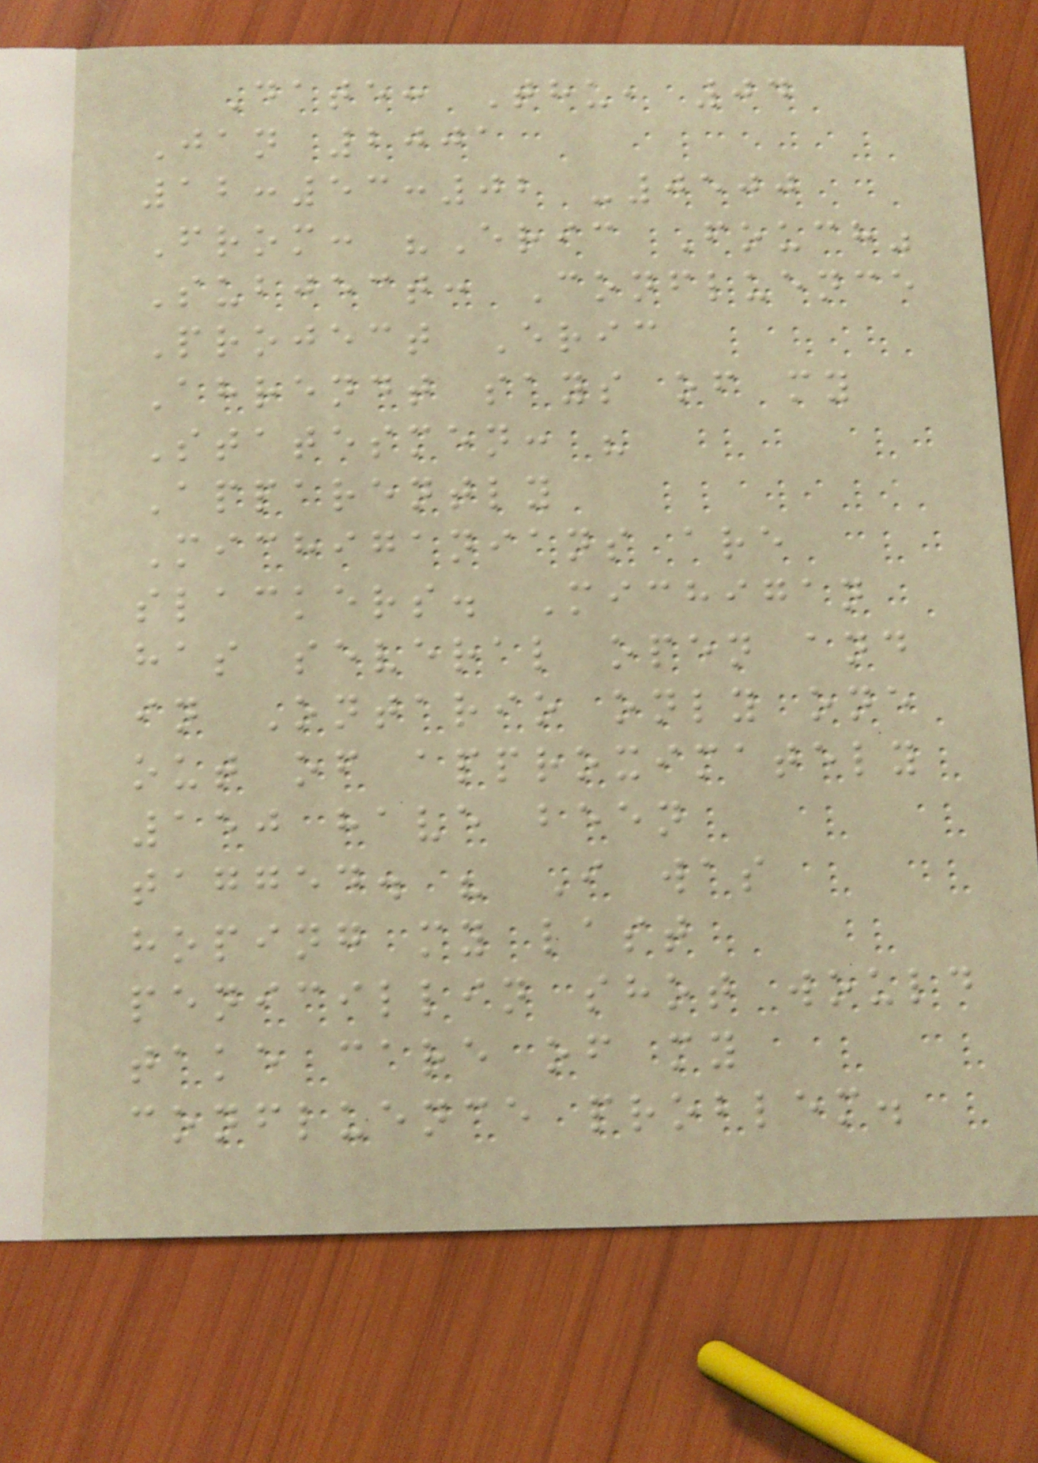Date: Thu, 04
Jan 2001
12:53:02 -0500
From: "Eric Fouch"
Subject: Confluence
Project Eric
Ahrendt says of my
Statesmen: "
Apparently
Michiganians are
slackers. Michigan
has several open and
in Ontario only one
out of approximately
150 have been
tagged. " I was
hoping my last
penicillin shot would
take care of my
confluence problem.
